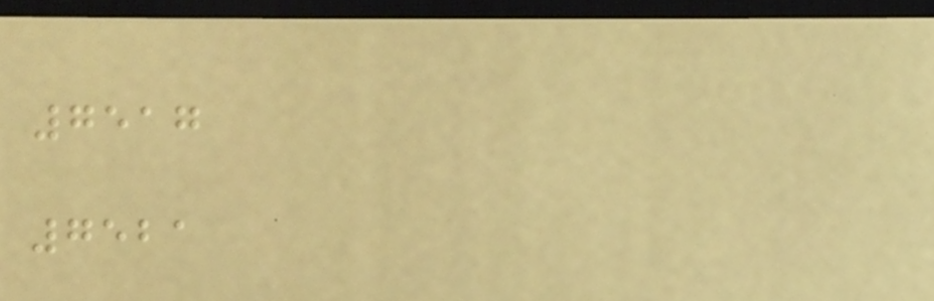7517
7521
